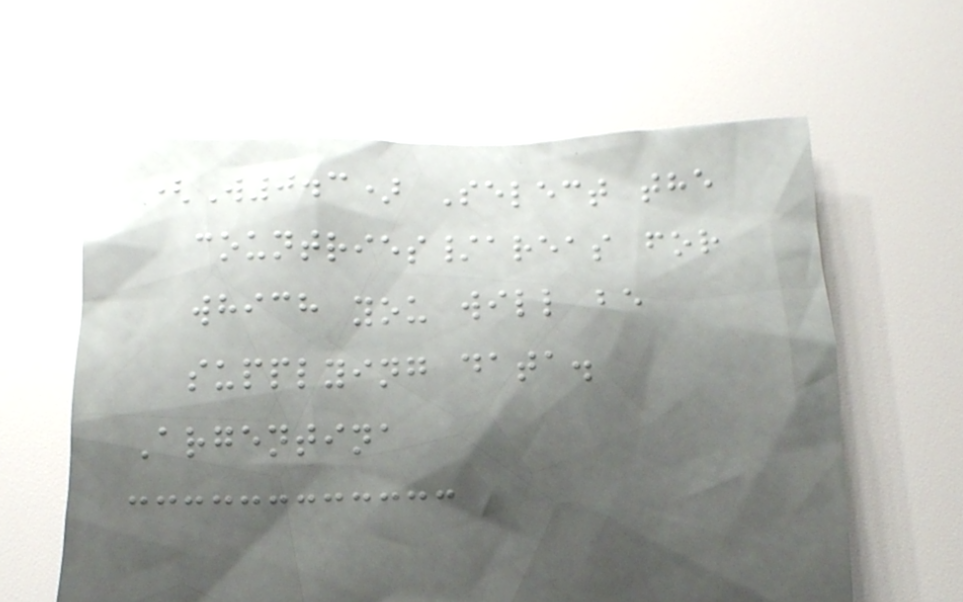(W0.3) Select the
countries/areas for
which you will be
supplying data.
Argentina
